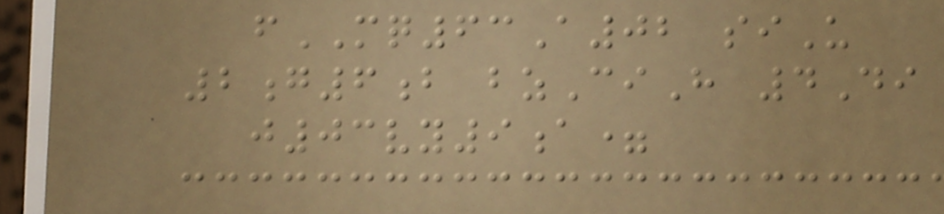fMQ63A02 siU
2g6b bzCiH 4Di
j03vy9a=
